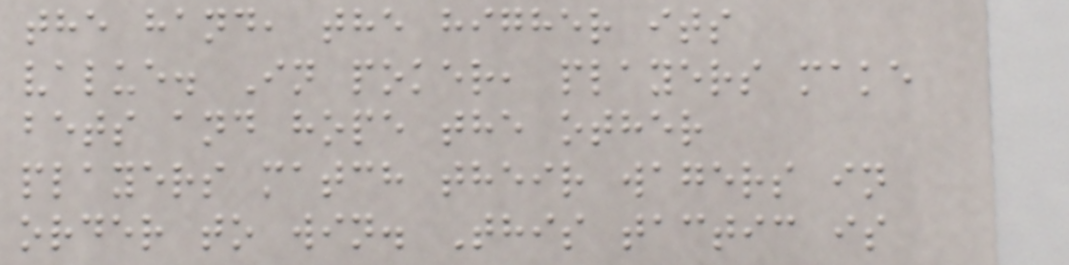the hand, the higher its
value. In poker, players make
bets and hope the other
players match their wagers in
order to win. This tactic is
